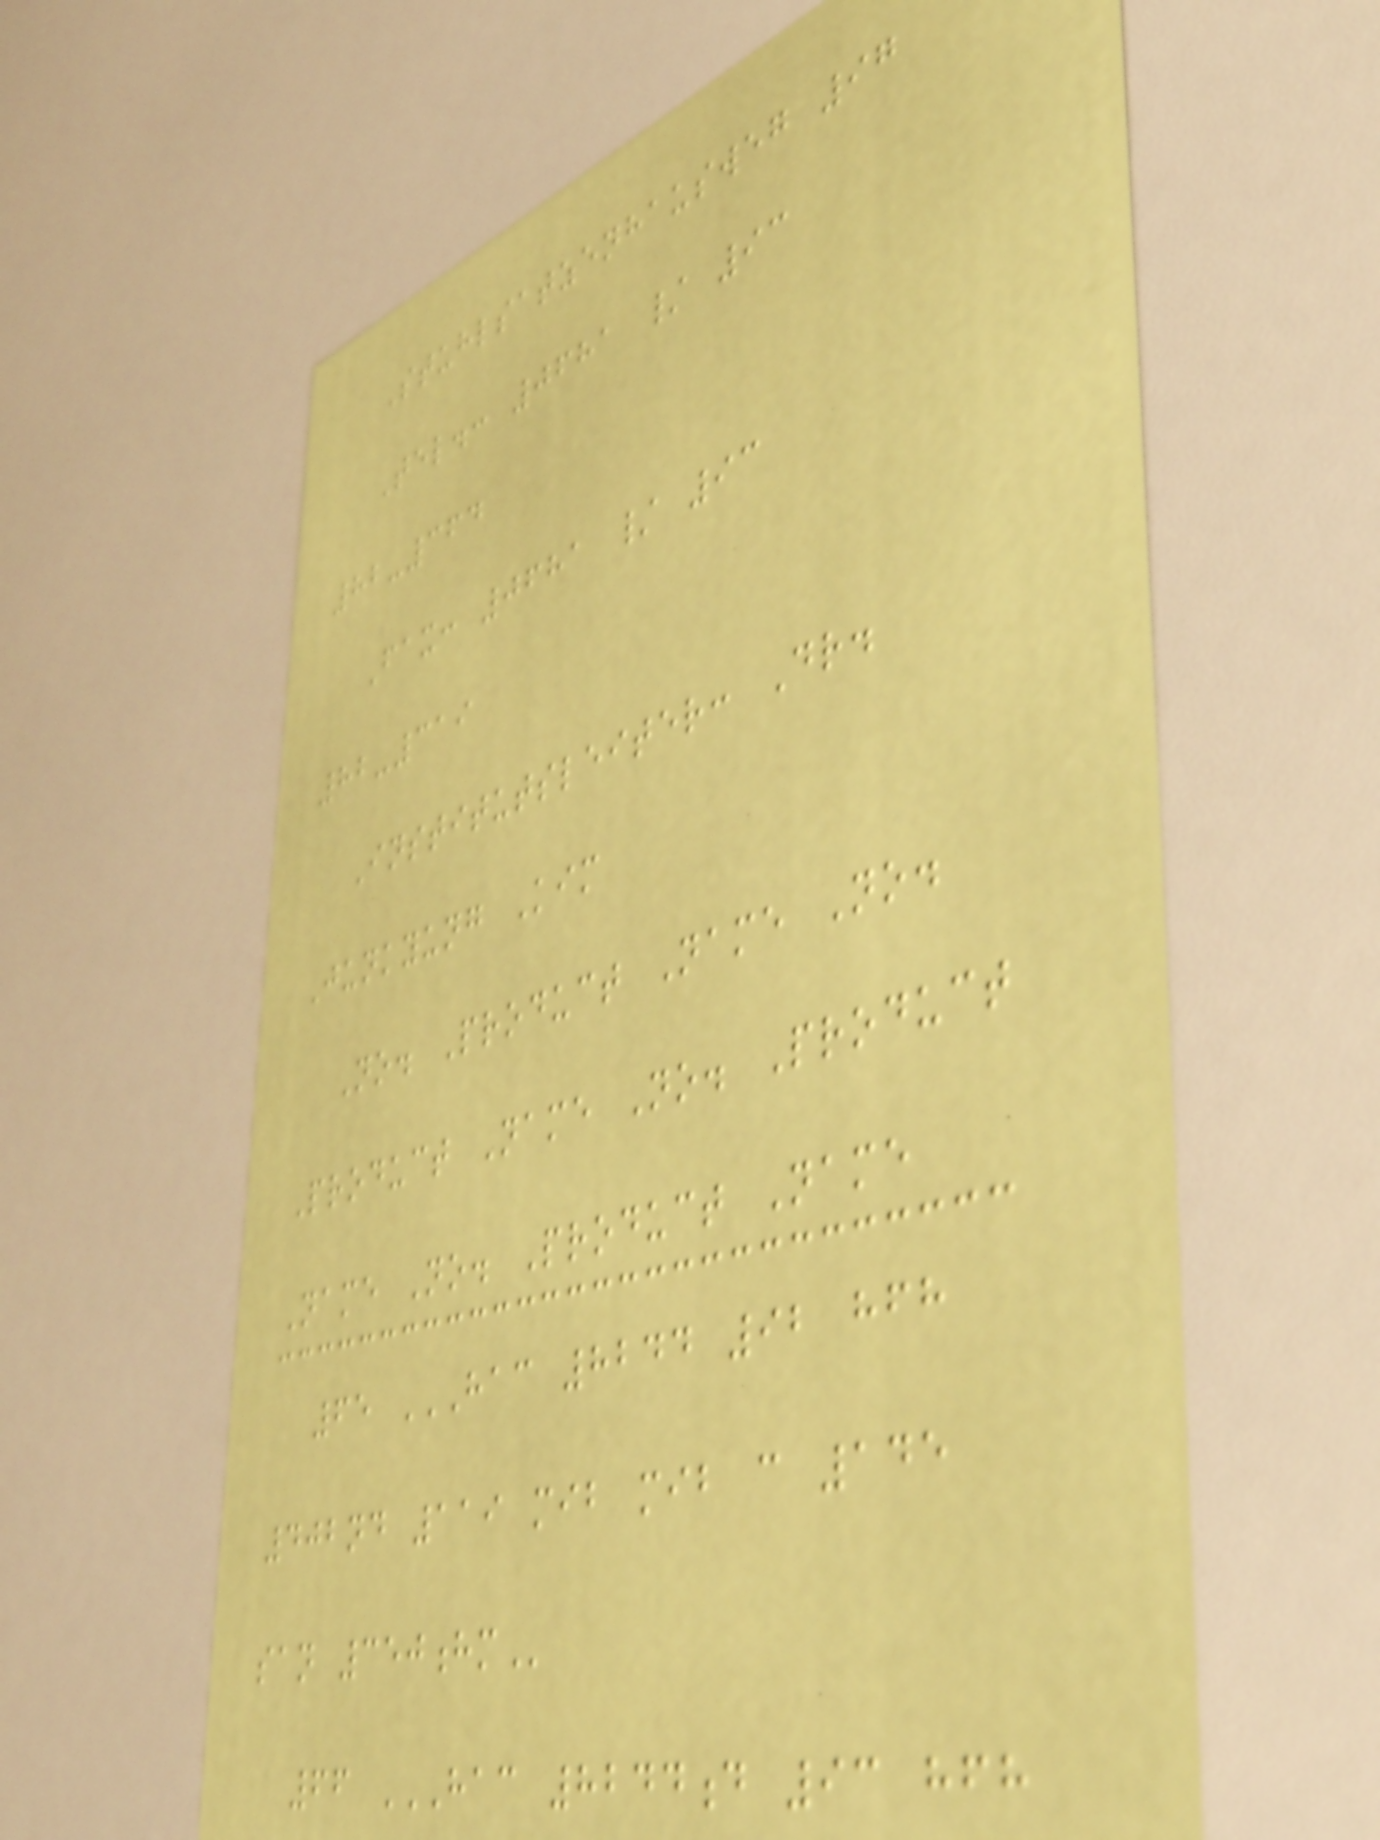Stuhlsatzenhausweg 97
Tel.: 0681 / 93
82-364
Fax: 0681 / 93
82-319
Institutsleiter: Dr.
Junkyung Kim
No. Product Name No.
Product Name No. Product
Name No. Product Name
65 HAC 8244 92 HFH
402ND 119 MIB MIB C 145
SAN 350HM
66 HAC 8244D 93 HFH
